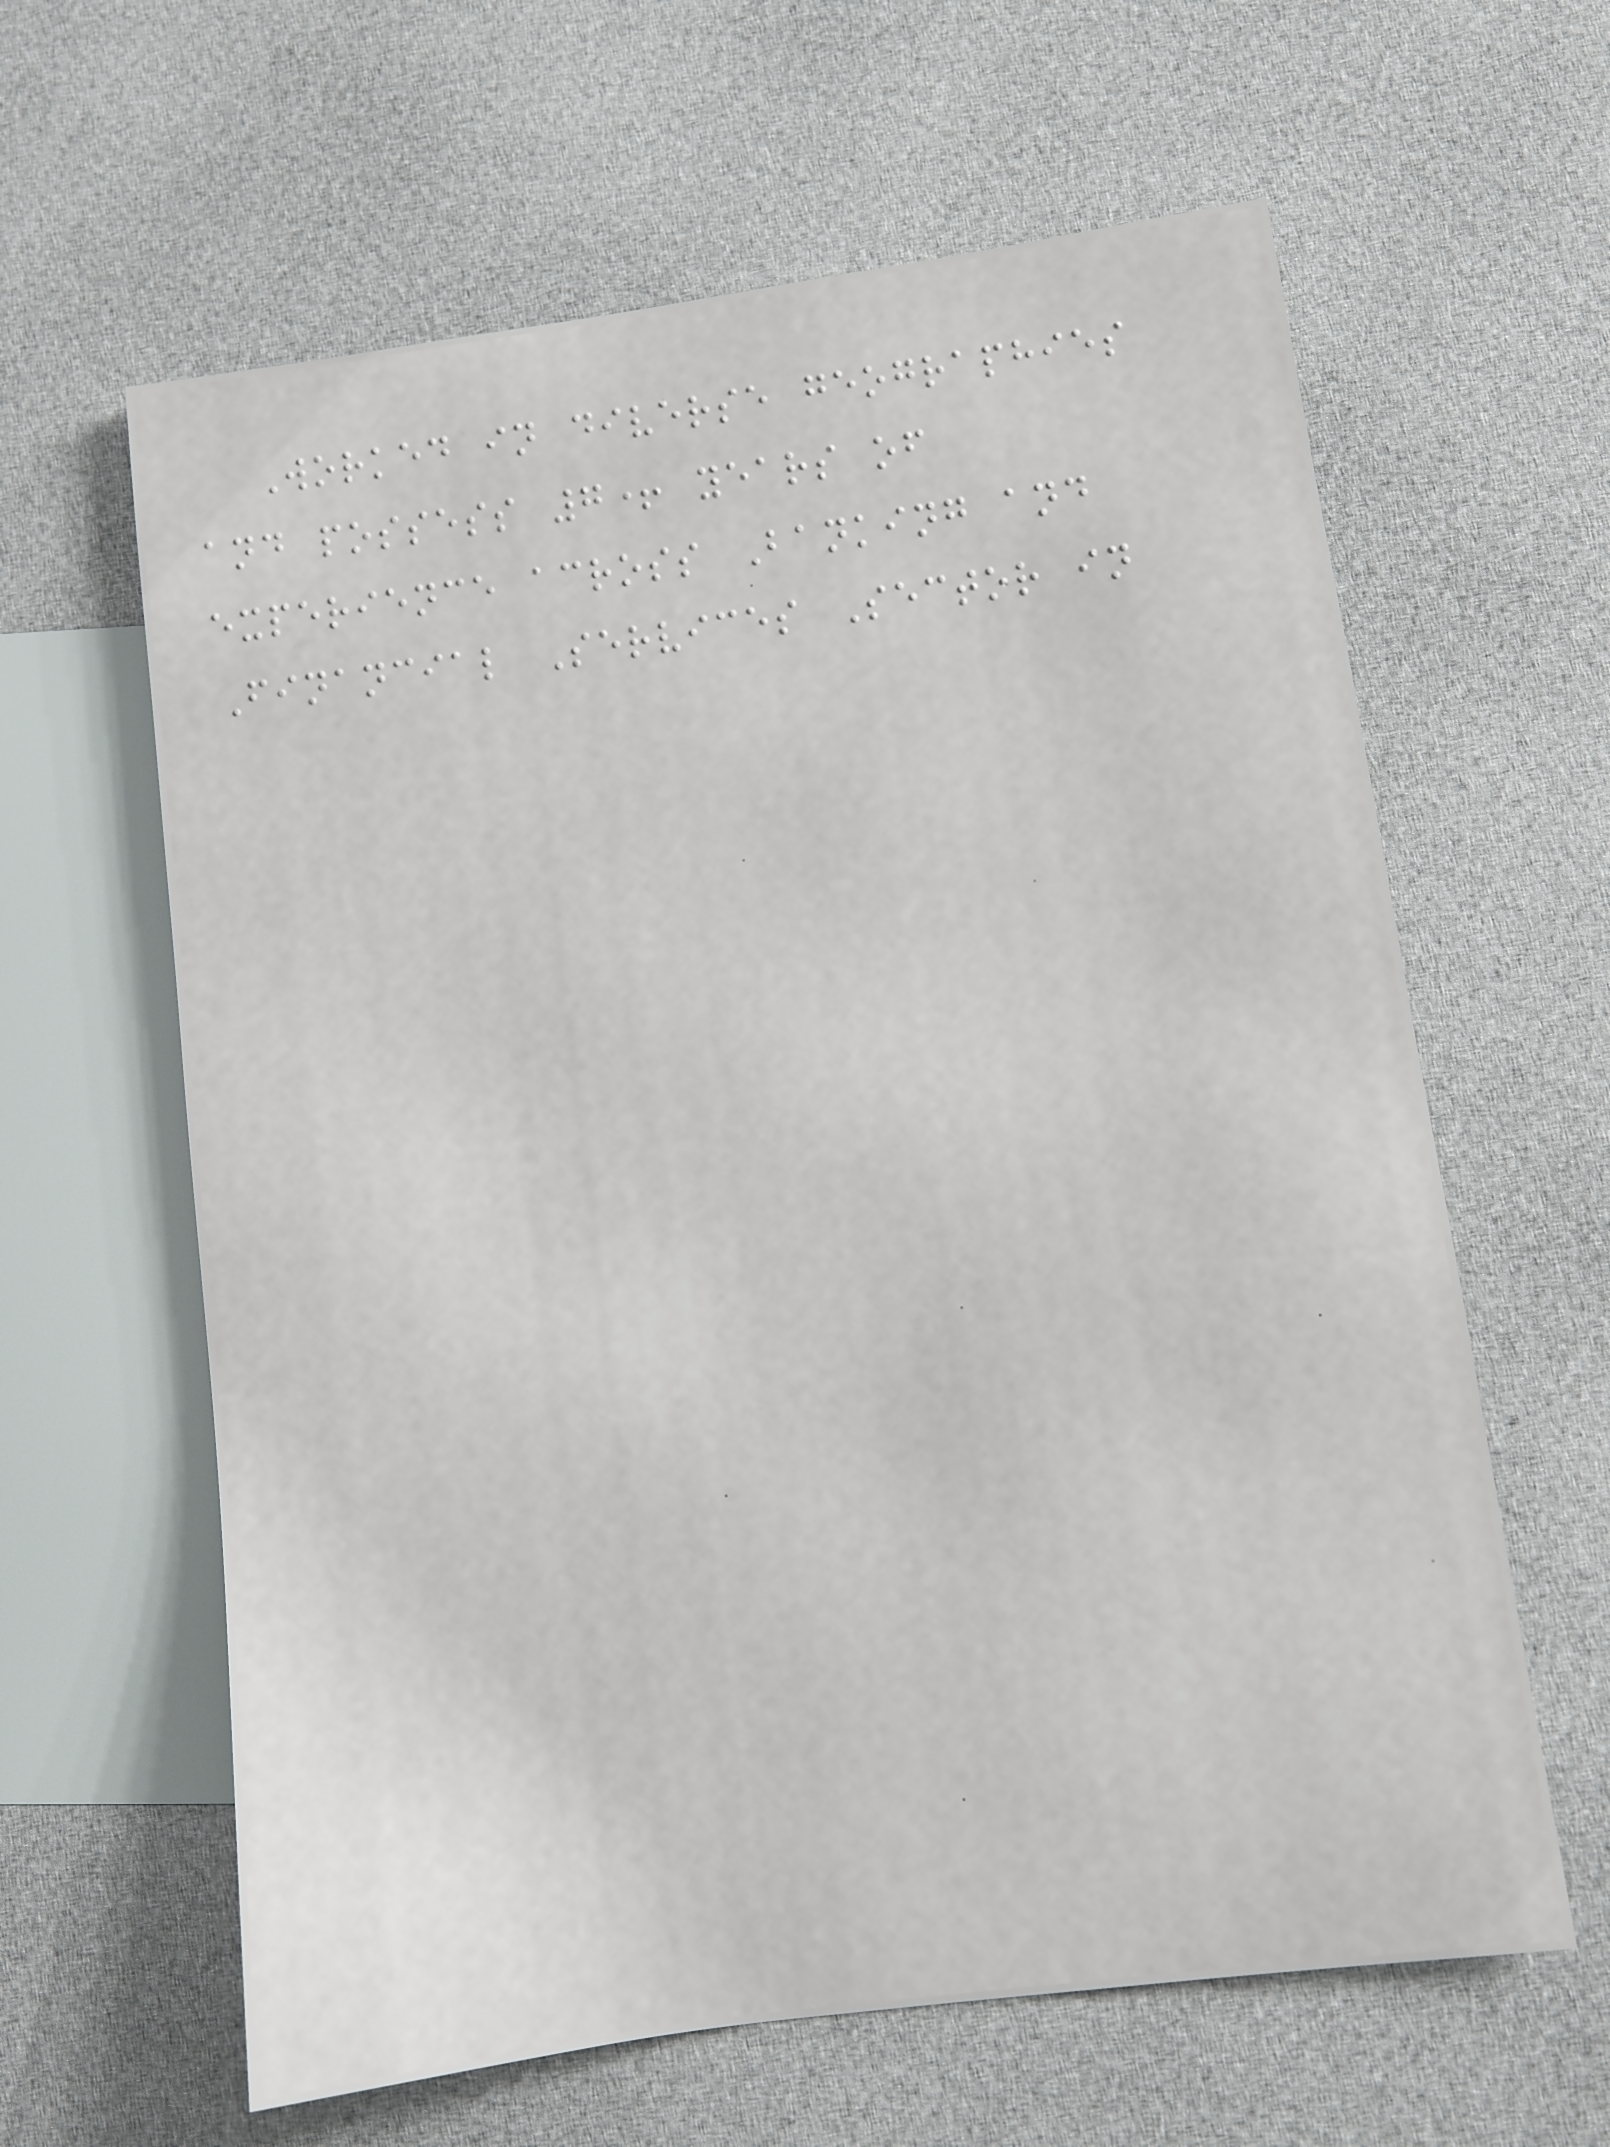Worked in diverse geographies
and possess 7+ years of
experience across Banking and
Financial Services Sector in
